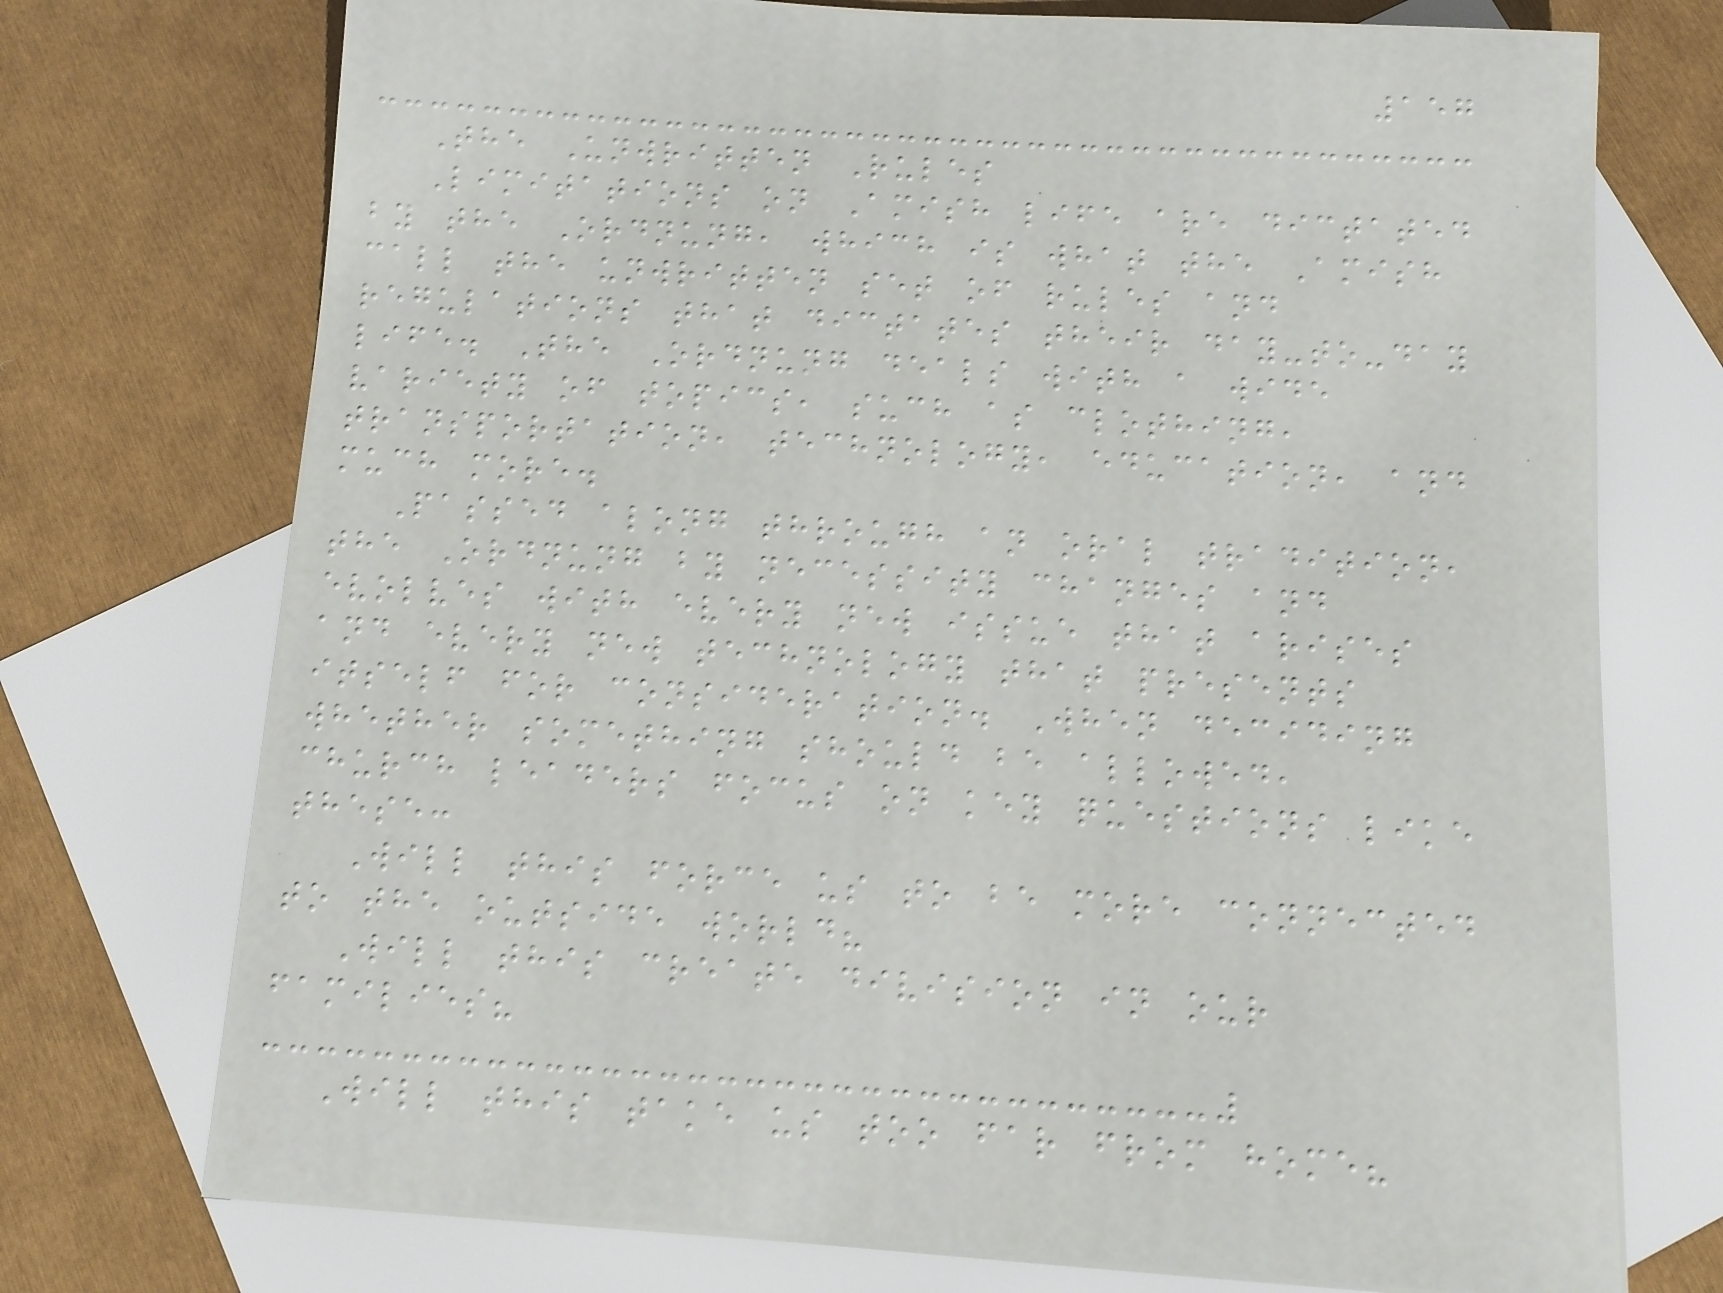157
The Unwritten Rules
Limitations on Amish life are dictated
by the Ordnung, which is what the Amish
call the unwritten set of rules and
regulations that dictates their day-to-day
life. The Ordnung deals with a wide
variety of topics, such as clothing,
transportation, technology, education, and
much more.
Passed along through an oral tradition,
the Ordnung by necessity changes and
evolves with every new issue that arises
and every new technology that presents
itself for consideration. When deciding
whether something should be allowed,
church leaders focus on key questions like
these:
Will this force us to be more connected
to the outside world?
Will this create division in our
families?
Will this take us too far from home?
